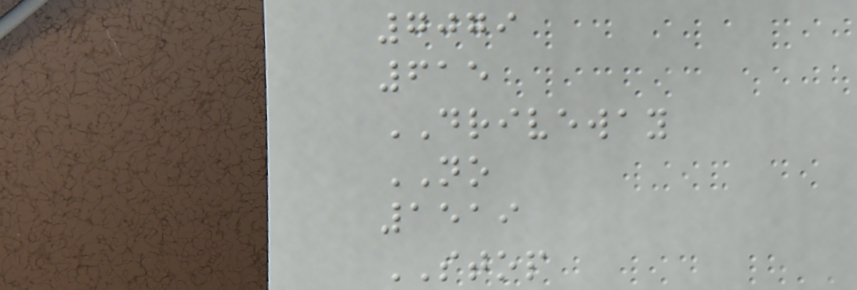7079
615
DRIVEWAY
NO
1519
STOP
